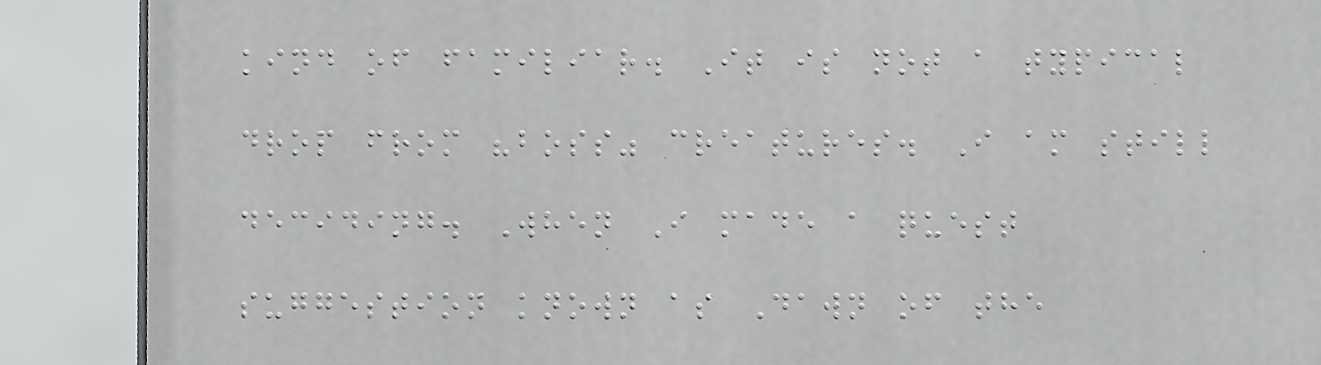kind of familiar. It is not a typical
drop from "boss" creatures. I am still
deciding. When I made a quest
suggestion known as Dawn of the
